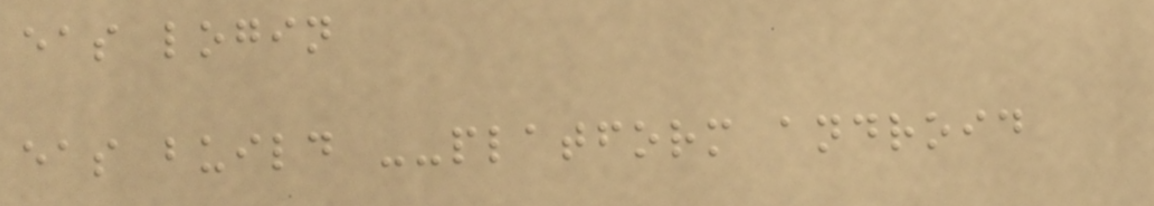eas login
eas build --platform android
